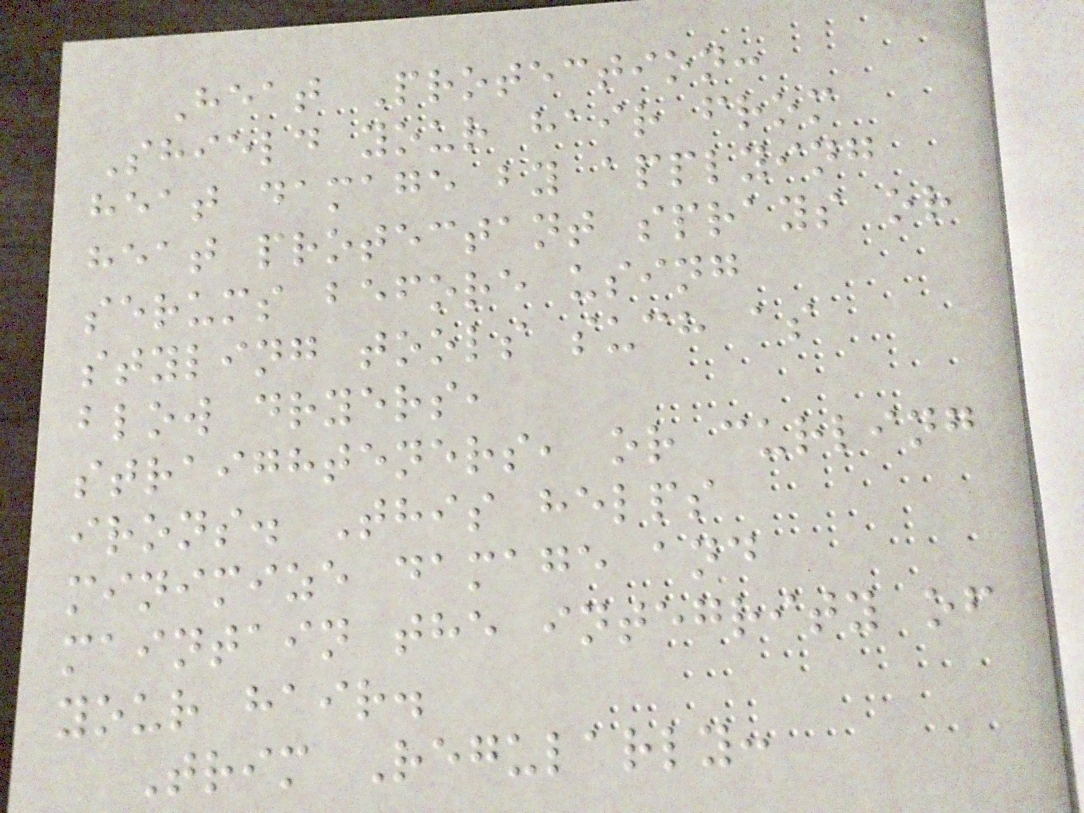Heat Protection:
Shield your hair from
heat damage by applying
heat protectant sprays or
serums before using
styling tools such as
blow dryers,
straighteners, or curling
irons. This helps
minimize damage and
maintain the integrity of
your hair.
Trim Regularly:
